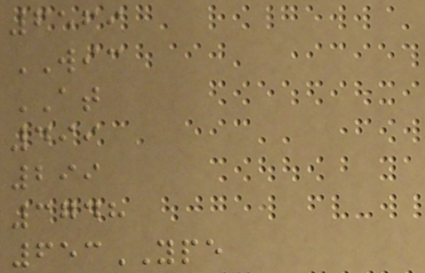6569
WIC
AT
499
299
3748
653YPE
